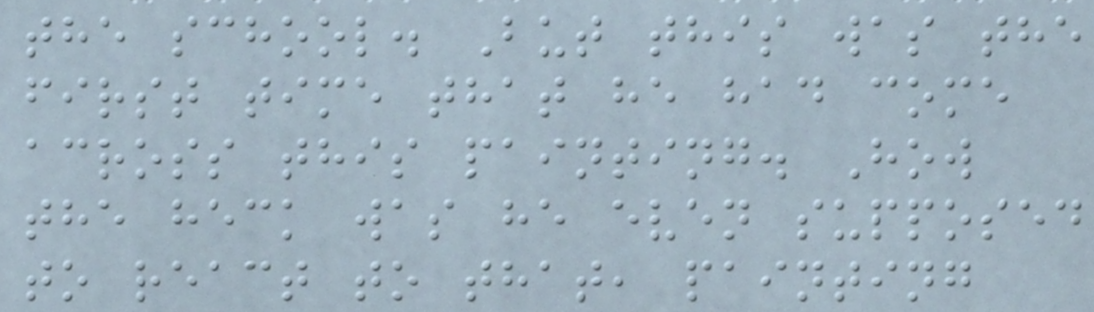the school. But this was the
first time that he had come
across this painting. How
the heck was he even supposed
to react to that, painting
